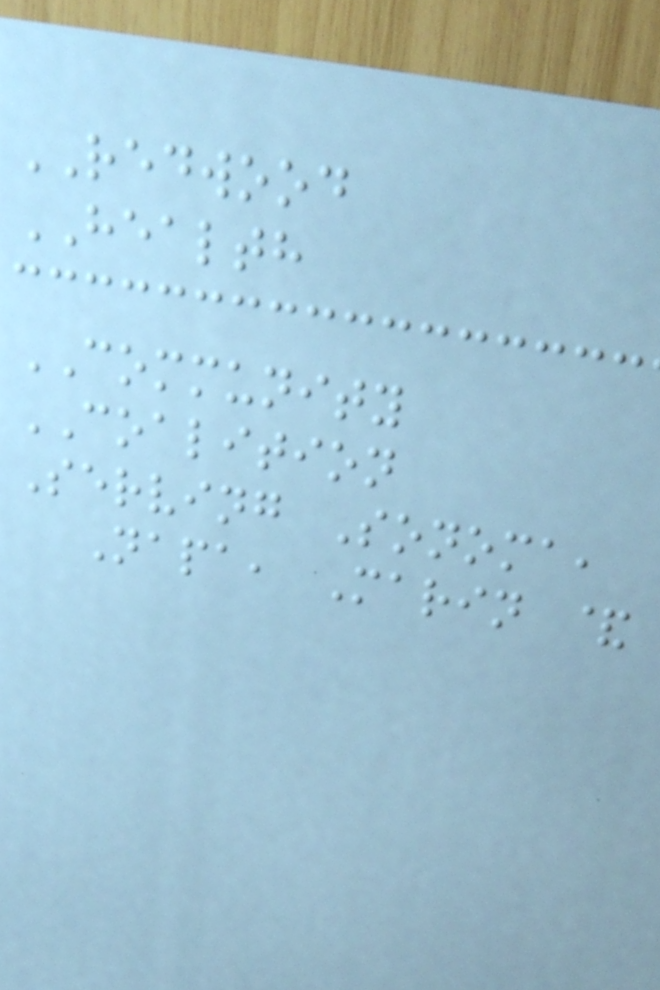REDWOOD
HEALTH
COMMUNITY
COALITION
Serving Sonoma,
Napa, Marin &
